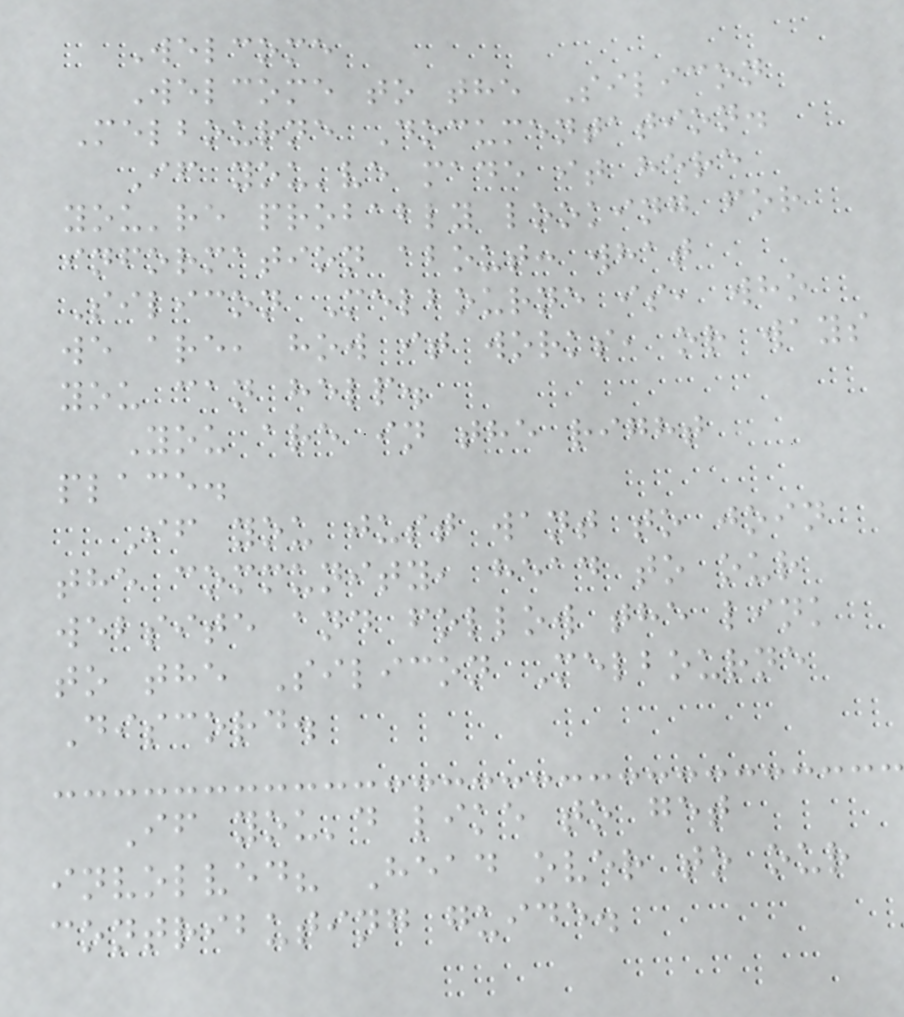Welcome
Welcome to the Silicon
Melbourne Documentation.
If you've made it here
you're probably looking for
information about: what
Silicon Melbourne is, who
we are, how it works, or ways
you can help.
You are in the right
place.
If you just want to join
the community, head to our
website and follow the link
to the Silicon Melbourne
Discord.
If you'd like to get
involved? Head over to our
contributing guide.
